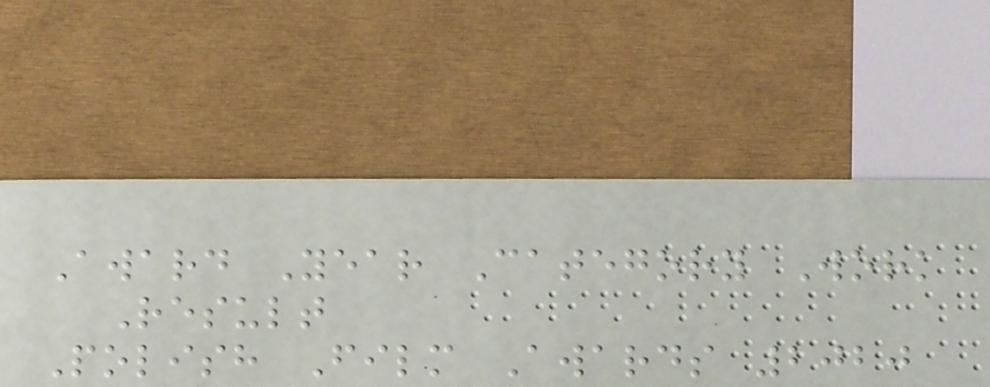Award Year Category Work
Result
Polish Film Awards 2020
